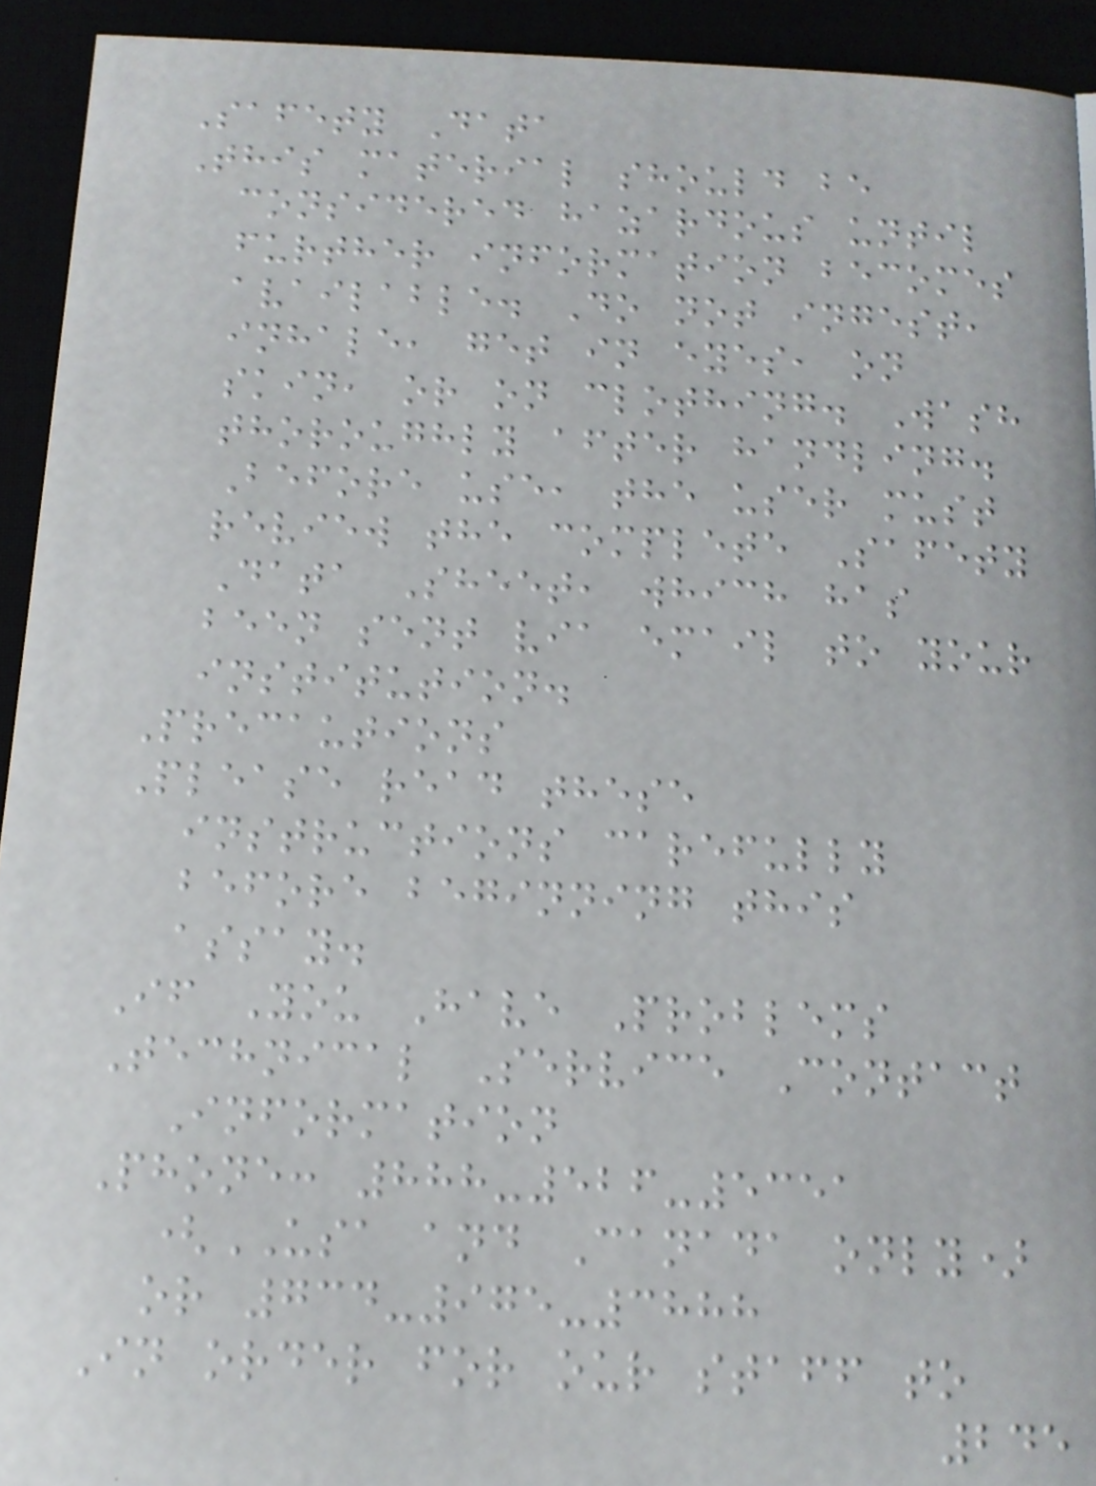Safety Data
This material should be
considered hazardous until
further information becomes
available. Do not ingest,
inhale, get in eyes, on
skin, or on clothing. Wash
thoroughly after handling.
Before use, the user must
review the complete Safety
Data Sheet, which has
been sent via email to your
institution.
Precautions
Please read these
instructions carefully
before beginning this
assay.
If You Have Problems
Technical Service Contact
Information
Phone: 888-526-5351
(USA and Canada only)
or 734-975-3888
In order for our staff to
245
